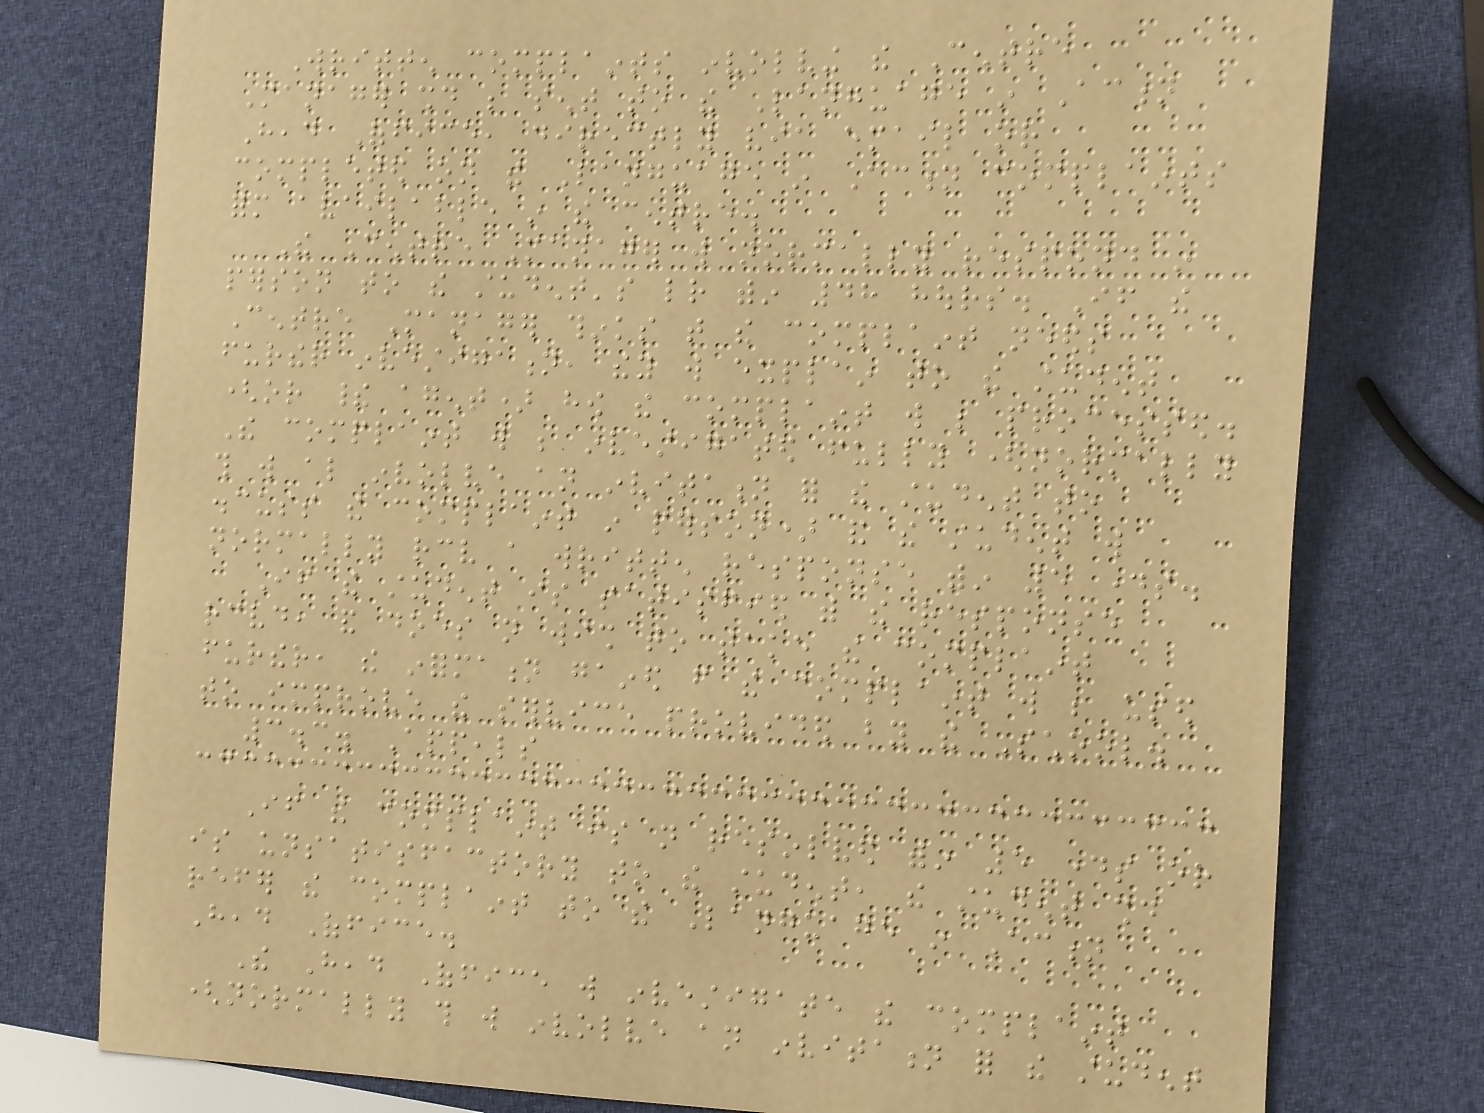Written complaints involving the Centre
Manager should be sent to the Language in Action
Head Office, directly via email or
completed on the Language in Action complaints
form available in the centre.
The Centre Manager will normally respond in
person to the student's letter within 48 hours. If the
Centre Manager thinks that the complaint needs
further investigation, they will explain to the student
(or their agent) how the complaint will be processed.
The complaint will be investigated fully (normally
this will also involve an invitation for the student to
discuss the complaint in person) and the student will
normally receive a written response within 5 days.
If the student is satisfied with the response
received, and does not wish to take the complaint
further, the information gained from the complaint will be used
to improve the service provided by the School.
3.3. Appeals
If the complaint is not resolved within 5 days or
is unsatisfactory to the student, the student should
refer the complaint to the Language in Action
Head Office.
The Head Office will investigate the complaint
(normally this will involve an invitation for the student
